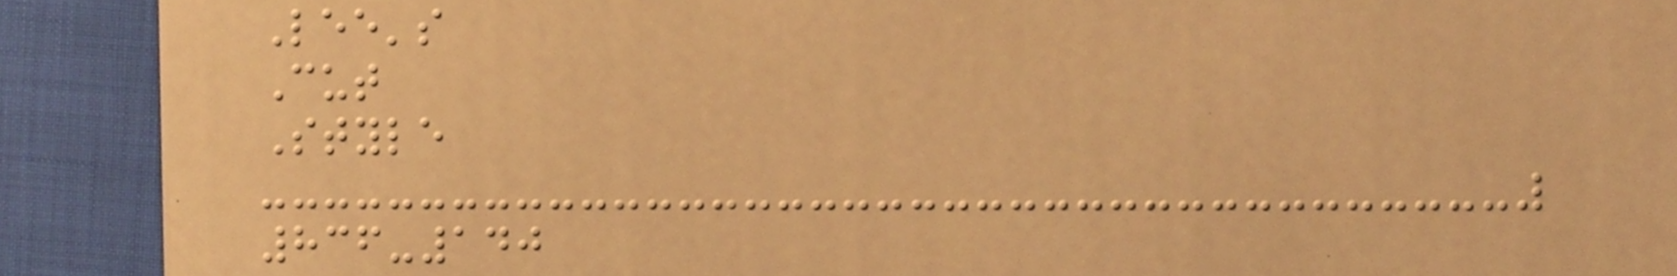Lee's
Cut
Style
836-140
